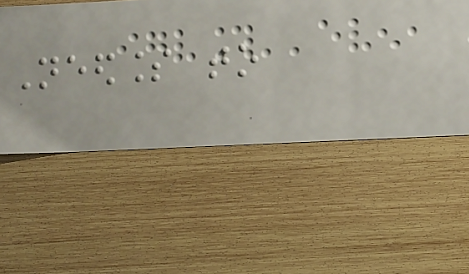Needless to
